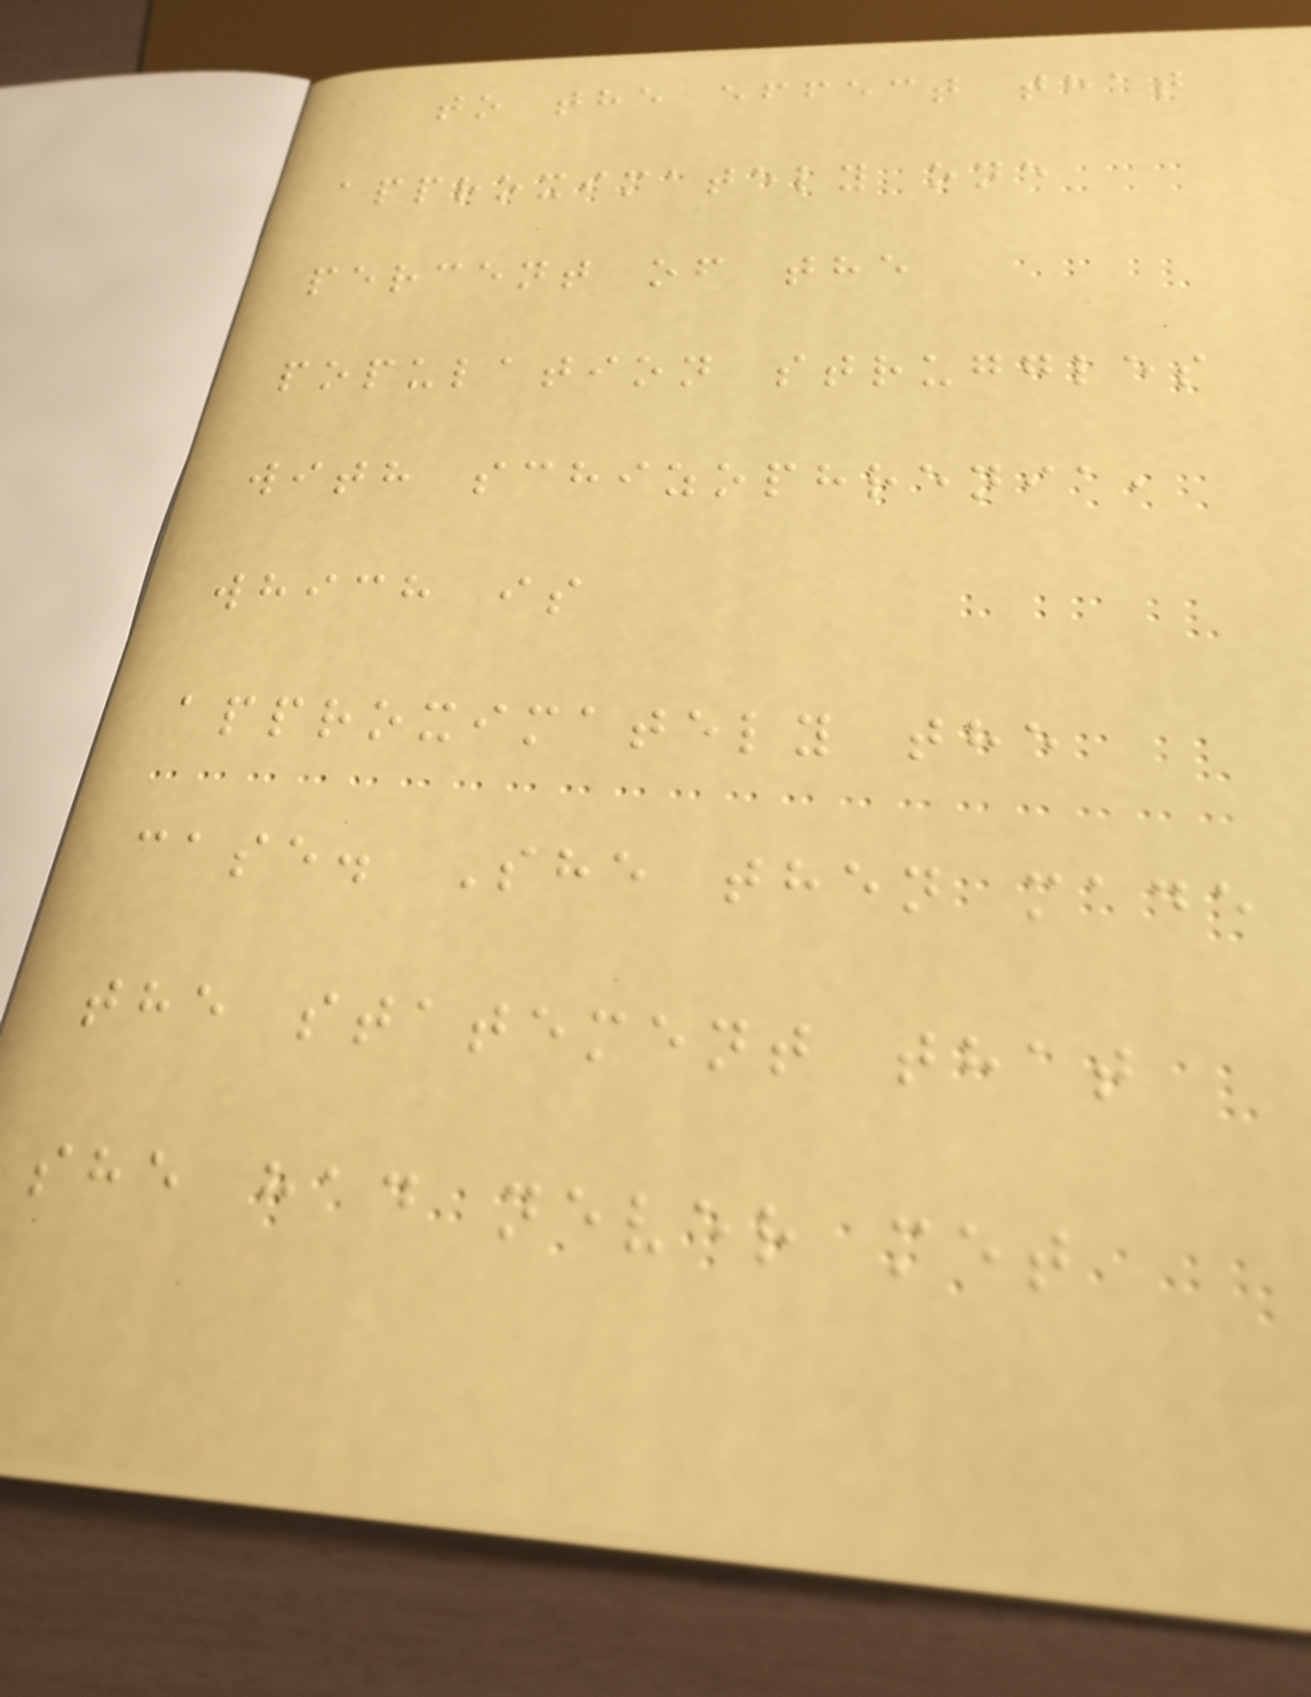to the effect that
approximately one
percent of the
population struggles
with schizophrenia,
which is
approximately the
case. She then made
the statement that
she had never met
